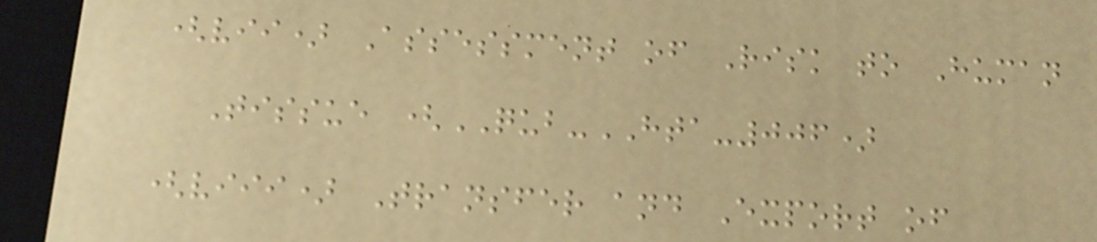(vii) Assessment of Risk to Human
Tissue (QUB-HTA-006)
(viii) Transfer and Export of
